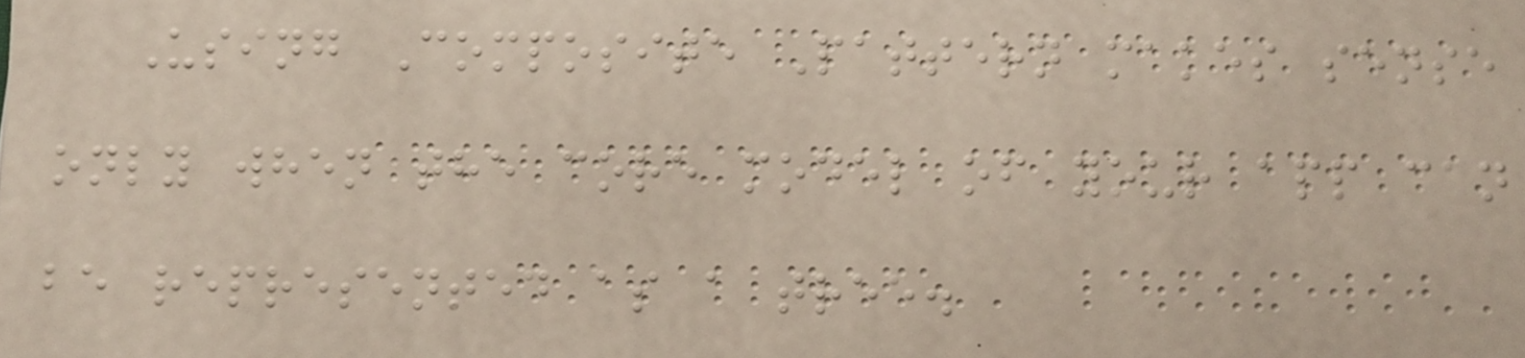Using Composite Pattern makes sense
only when the core model of your app can
be represented as a tree.
